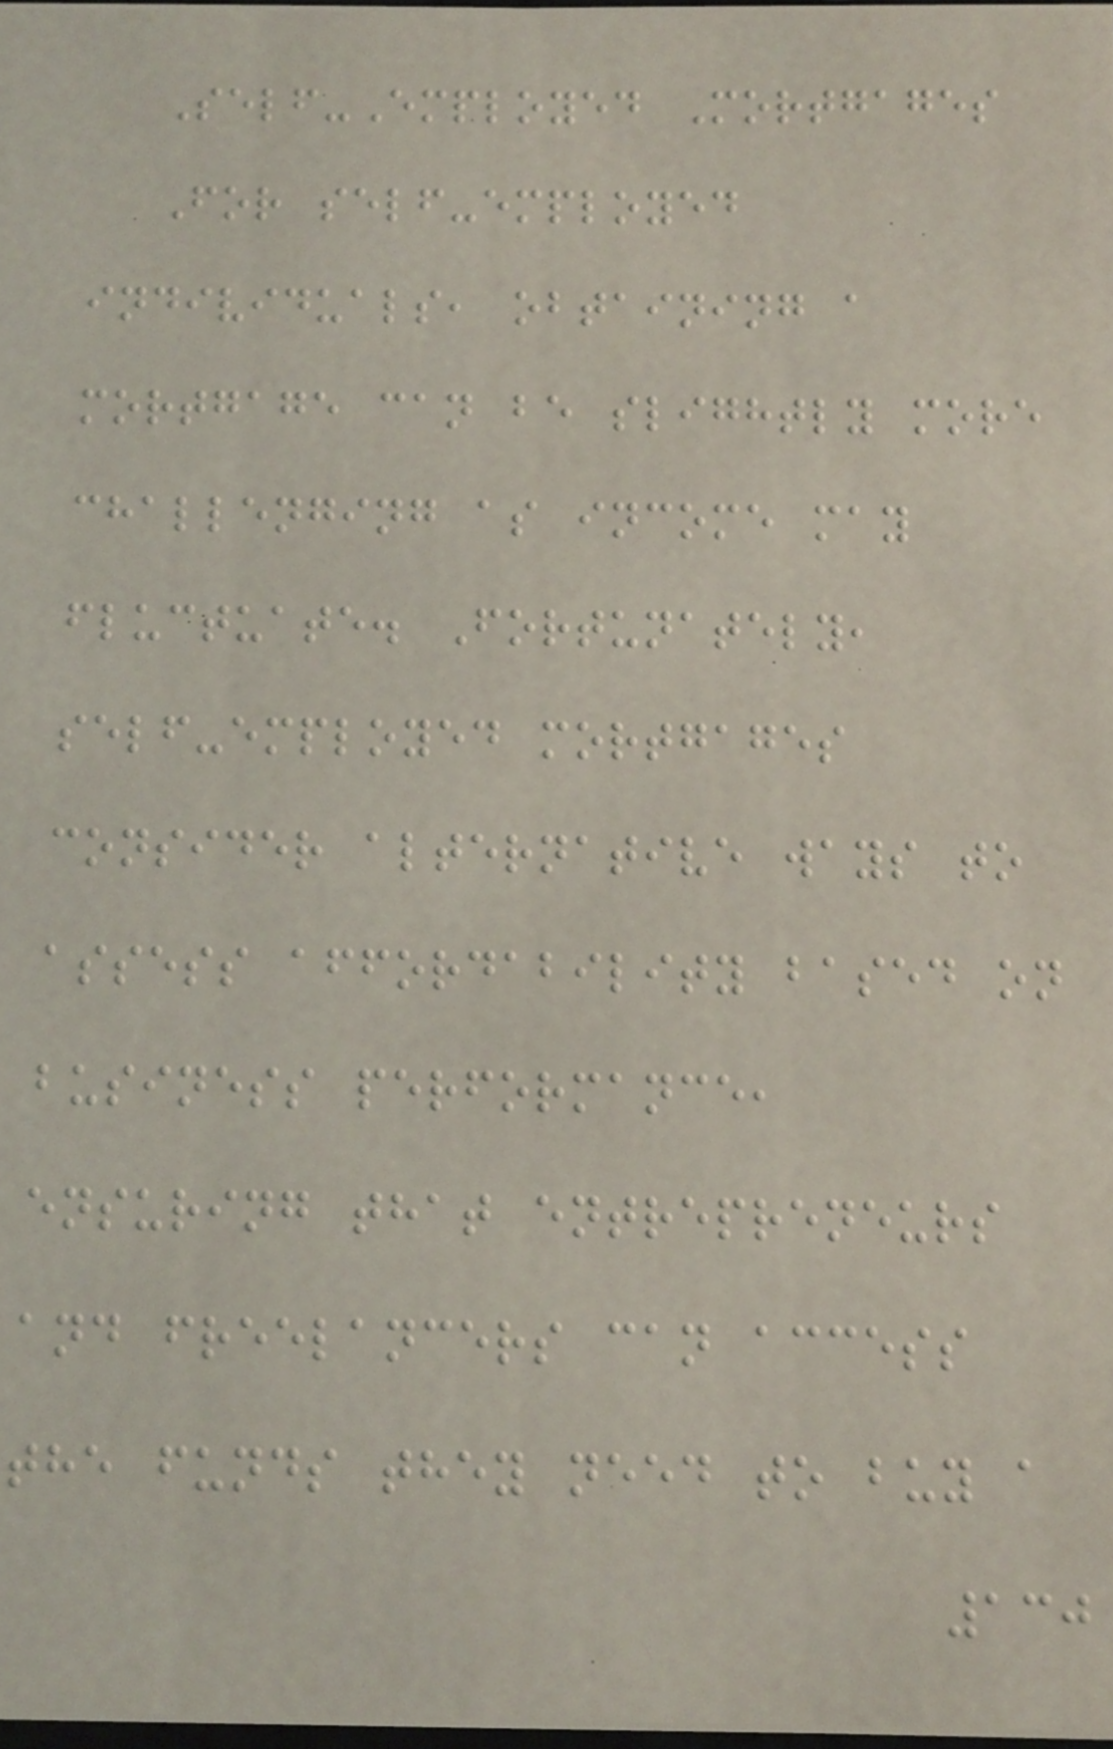Self-Employed Mortgages
For self-employed
individuals, obtaining a
mortgage can be slightly more
challenging as income may
fluctuate. Fortunately,
self-employed mortgages
consider alternative ways to
assess affordability based on
business performance,
ensuring that entrepreneurs
and freelancers can access
the funds they need to buy a
130
